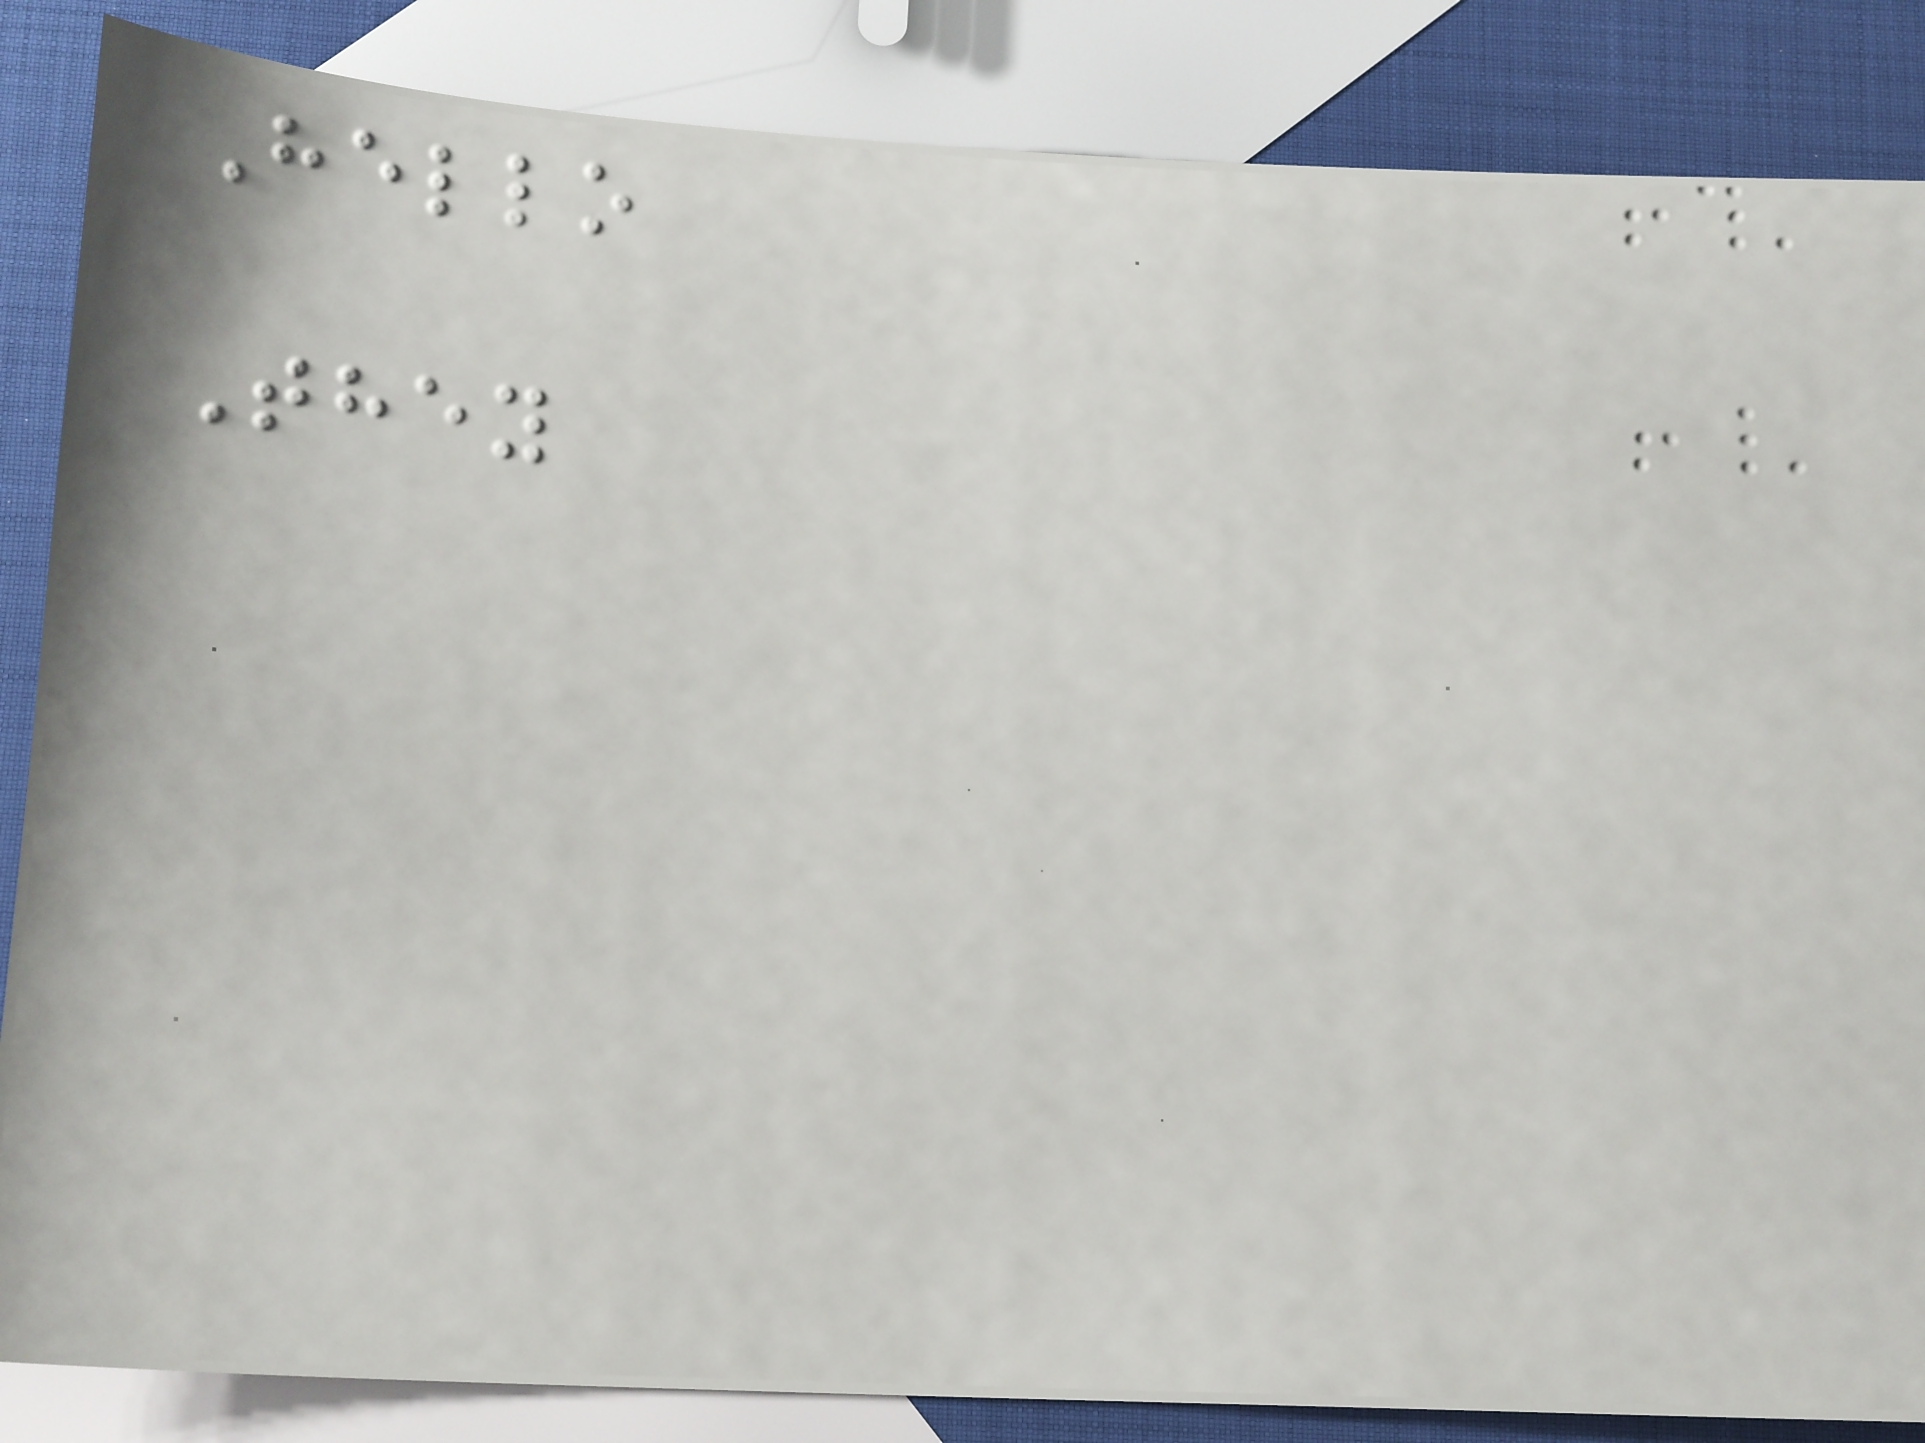Hello
They
